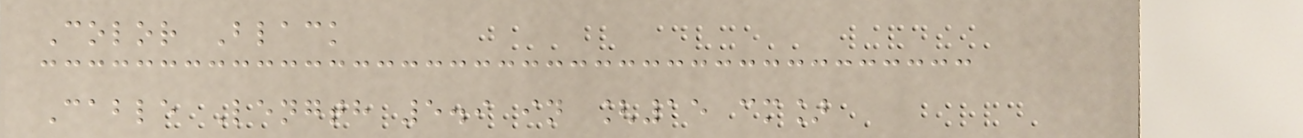Color Black
Cable Length 5.9 in [15 cm]
